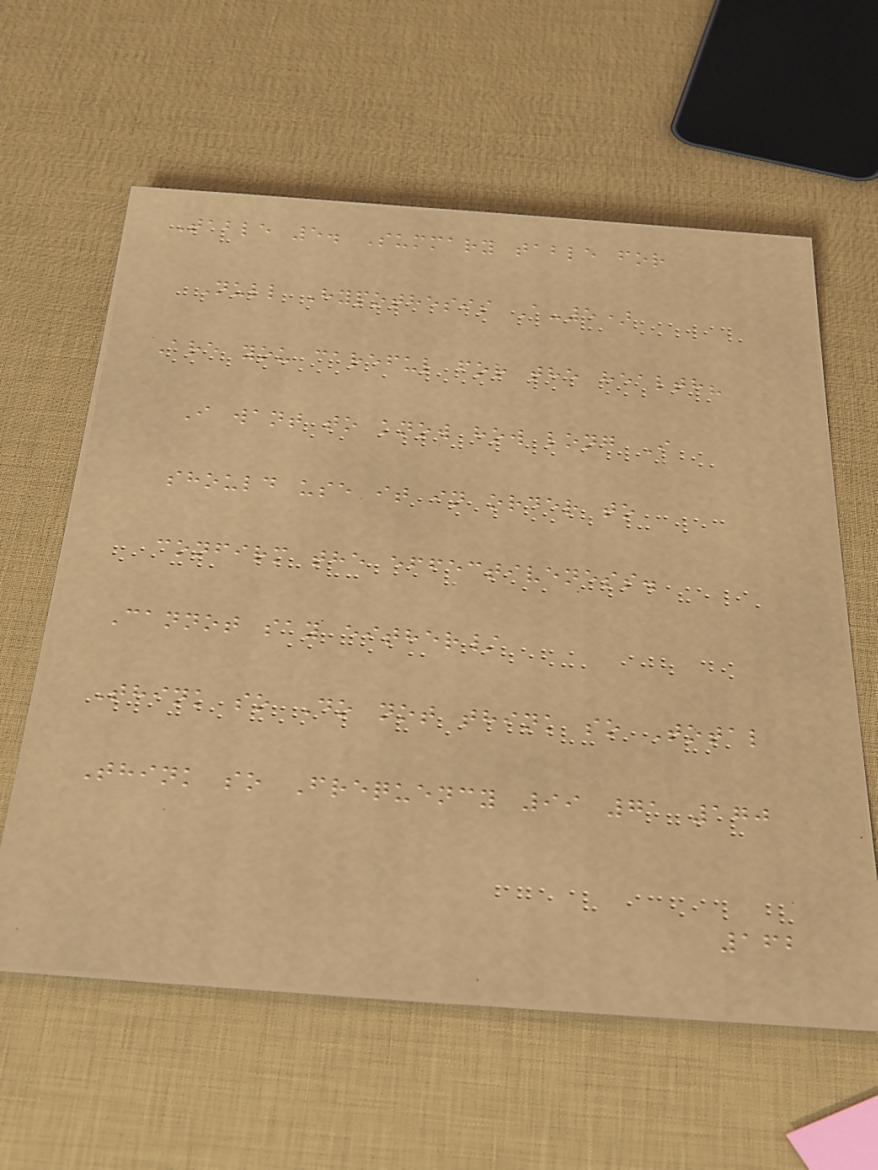Table 5. Summary table for
Null Hypothesis A-5)
Are you careful for the health?
I want to know how long I
should use it in order to
confirm the effectiveness.
Cannot say either/
Think so Do not think so Total
Think so Frequency 99 71 170
162
